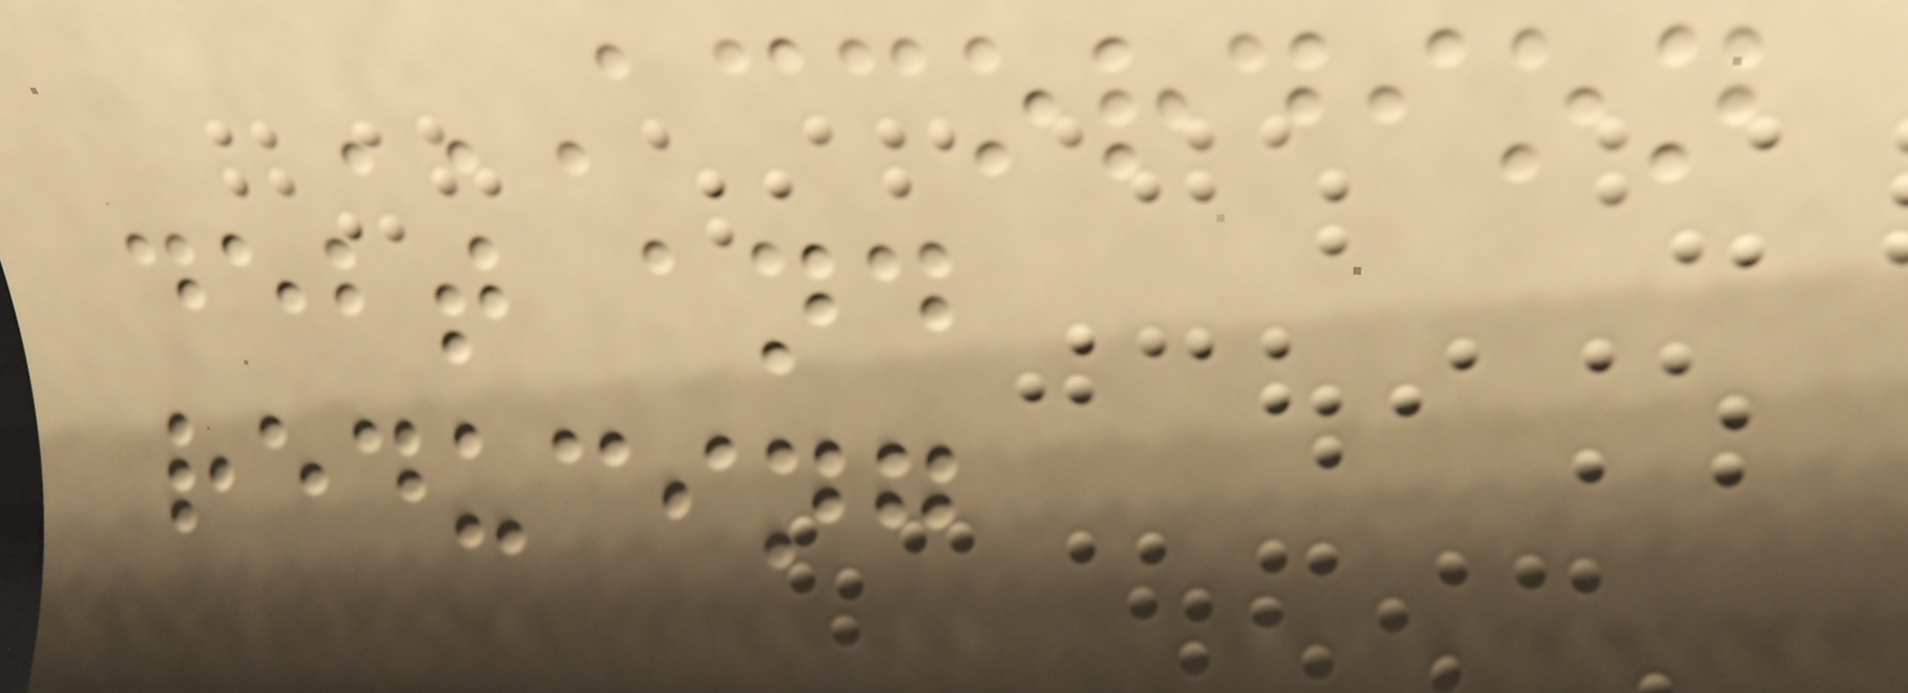ACCORDION
DEBT AND
REDUCING
